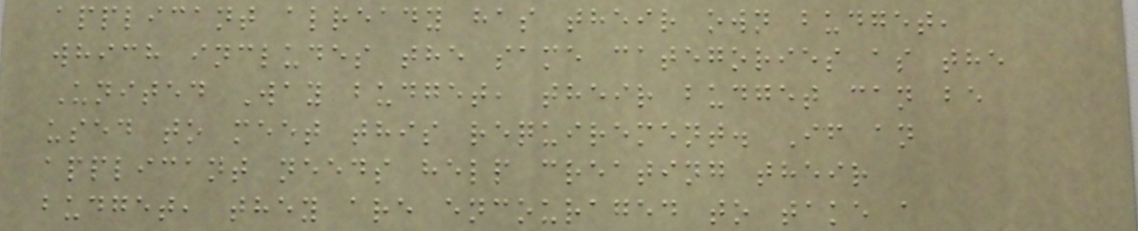applicant already has their own budget,
which includes the same categories as the
United Way budget, their budget can be
used to meet this requirement. If an
applicant needs help creating their
budget, they are encouraged to take a
